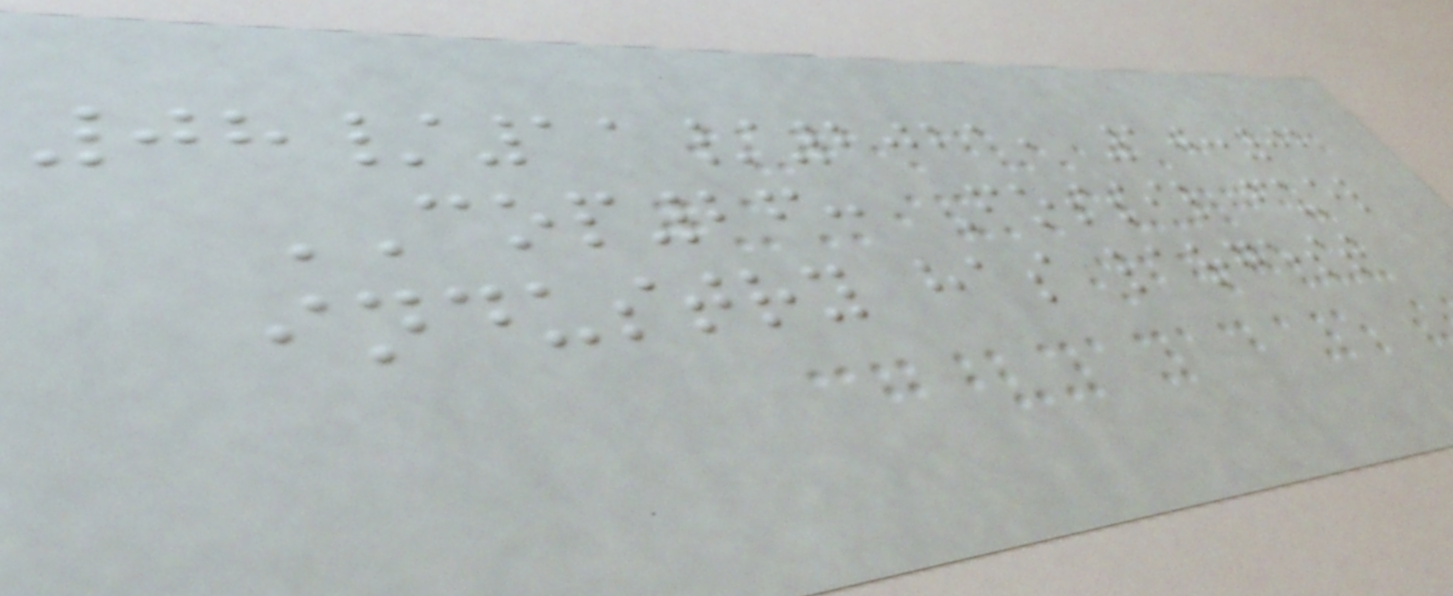08/11/2021, 10:02
COP26: Fossil fuel
industry has largest
